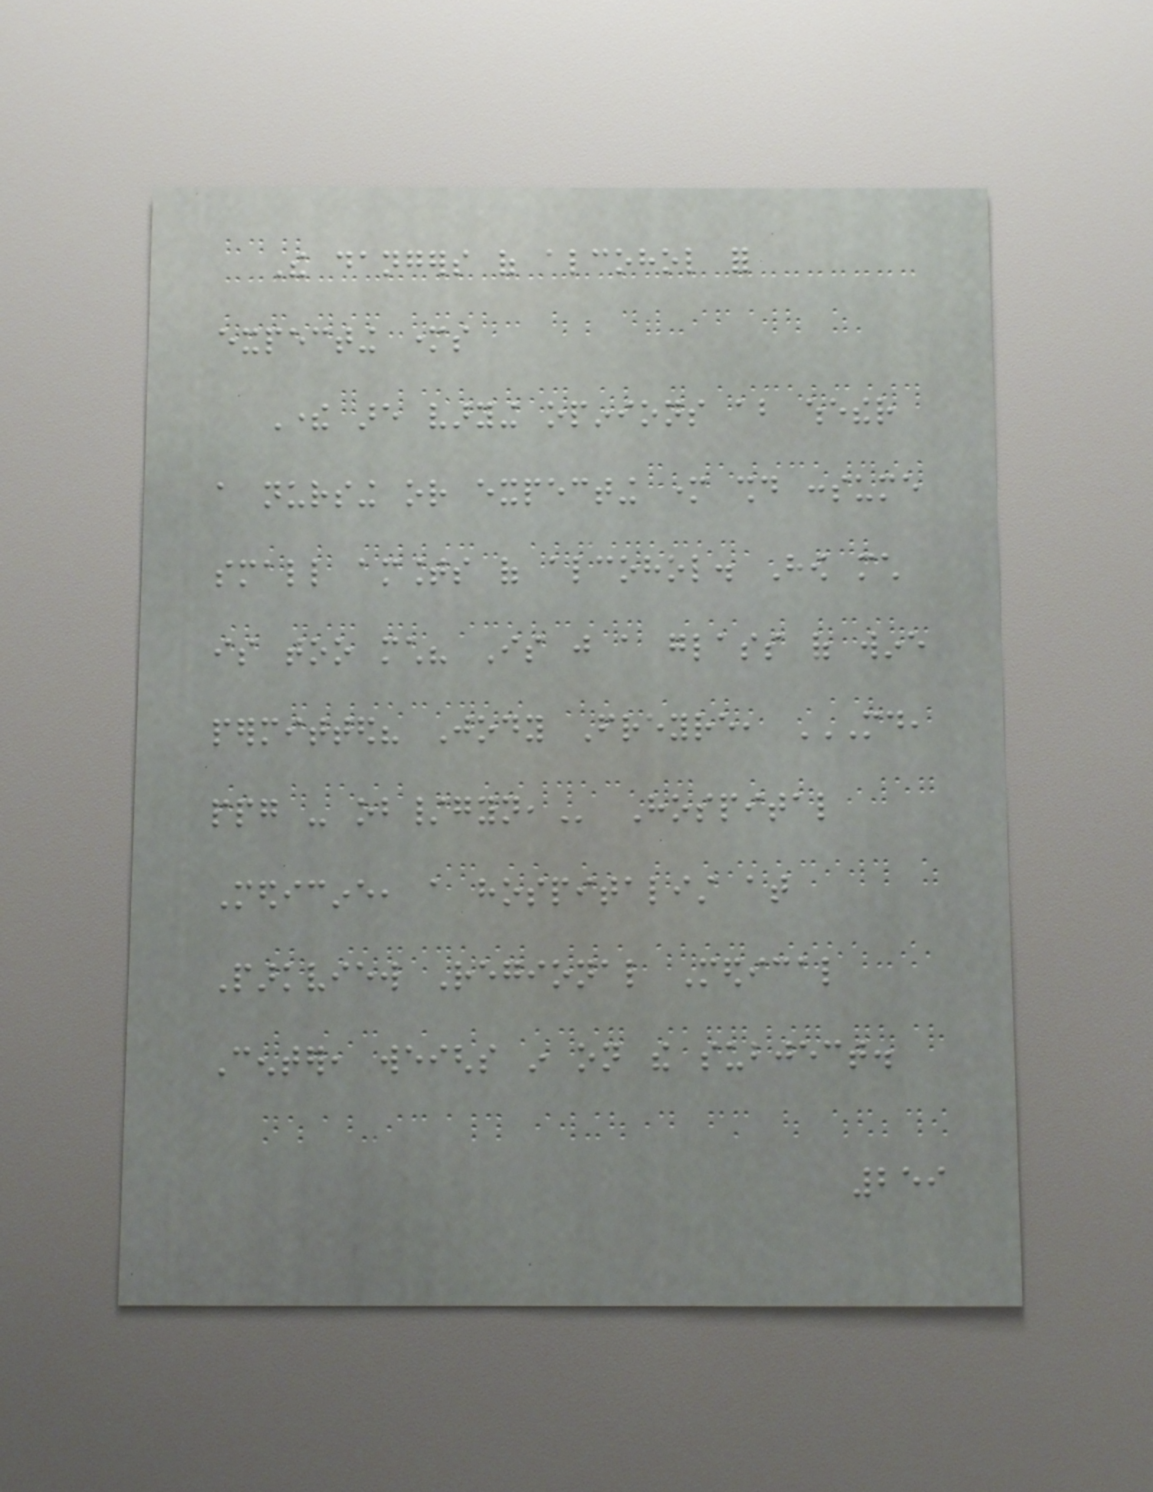The dangers of alcohol for
expecting mothers
There are varying opinions about whether
a nursing or expecting mother should consume
small amounts of alcohol. How much
is too much? Is just a glass of wine
permitted? Jody Freyre, MD,
PPG - OB/GYN, Hospital
Medicine, a hospitalist at
Parkview Regional Medical
Center, weighs in on the subject.
259
